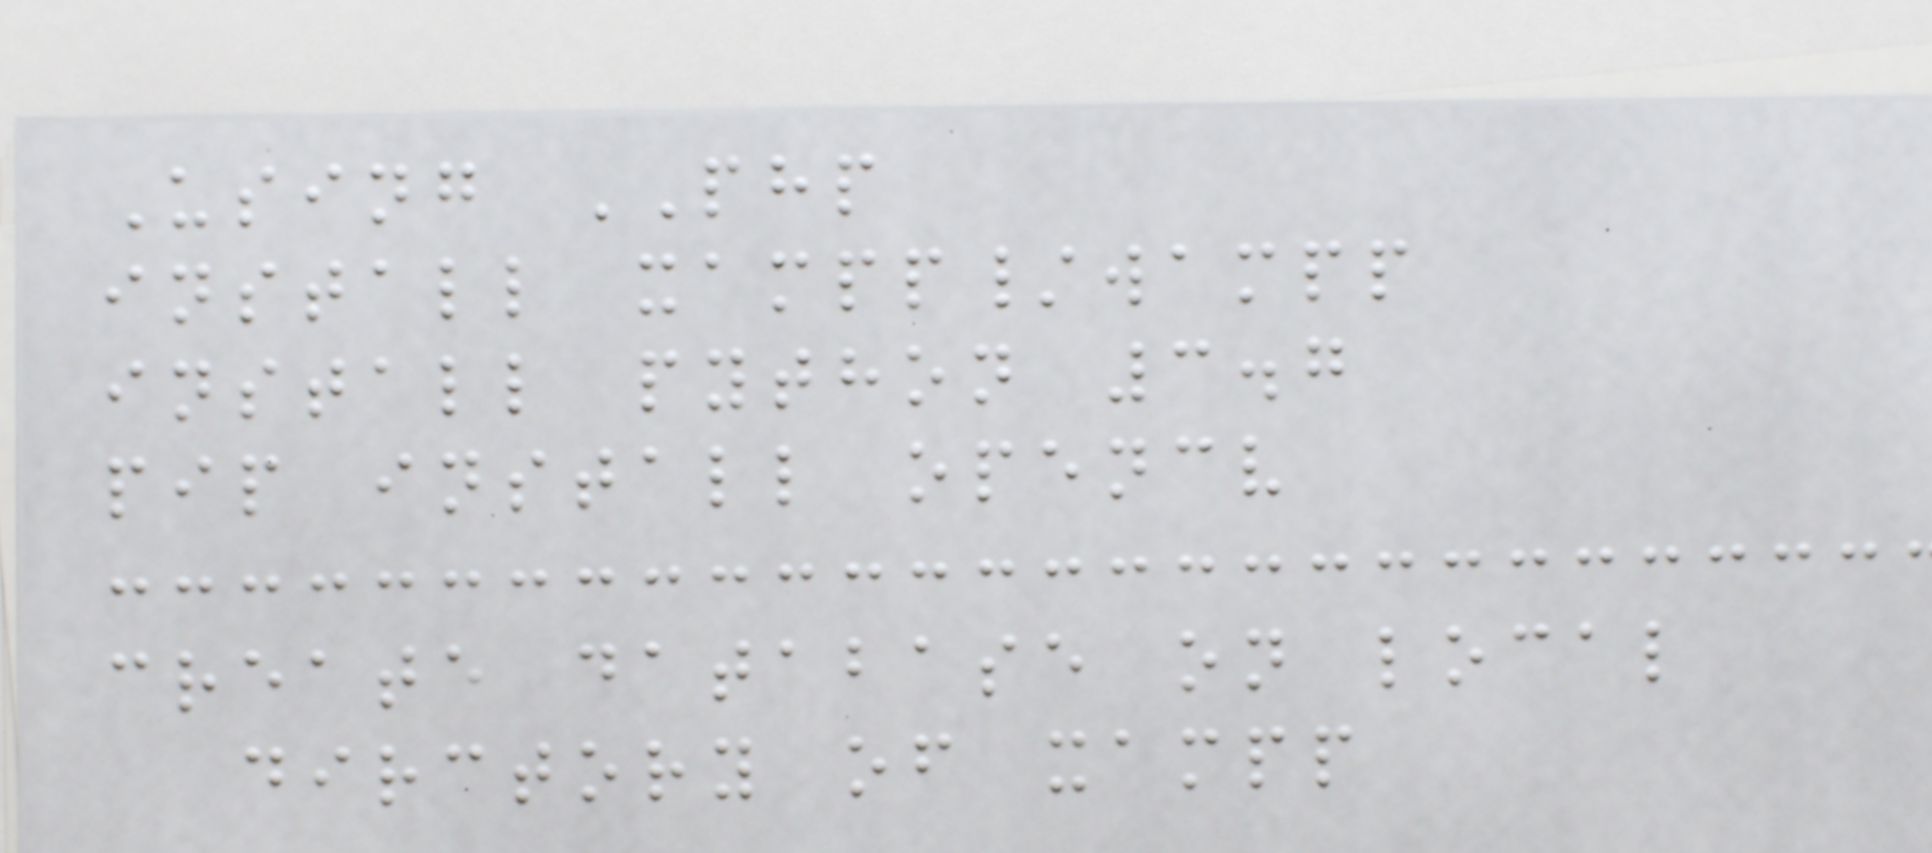Using PHP
install xampp/wampp
install python 3.7
pip install opencv
create database on local
dirctory of xampp
